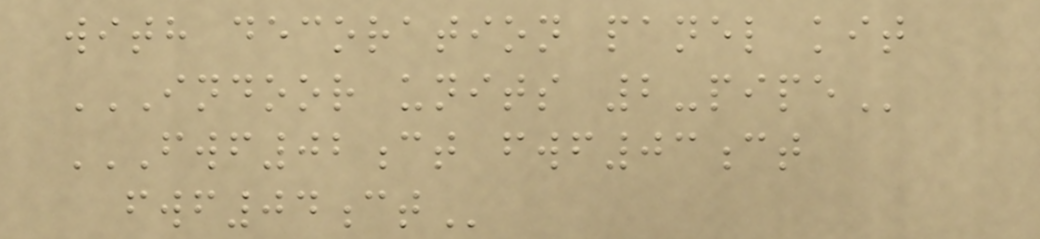with decoration panel kit
INDOOR UNITS 2-PIPE
FWF02CT FWF03CT
FWF04CT
